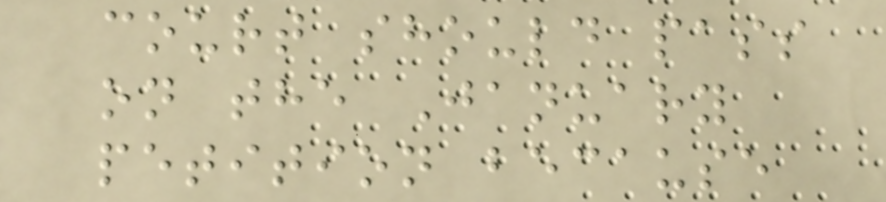court should pass
on the January
petition because
